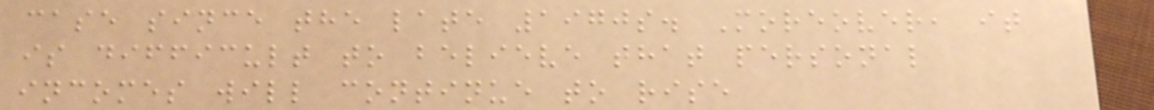case since the late 1970s. Moreover, it
is difficult to believe that personal
incomes will continue to rise
